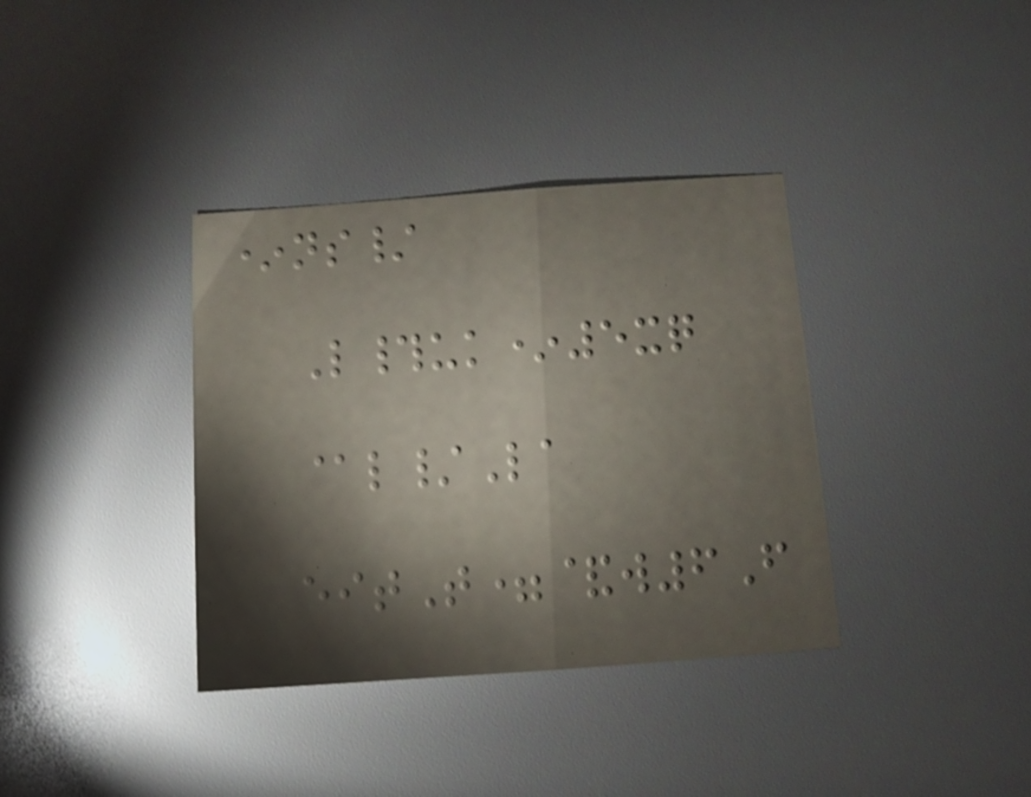*ns/
L#uk*5xq
@l/La
eitT=&w6F
